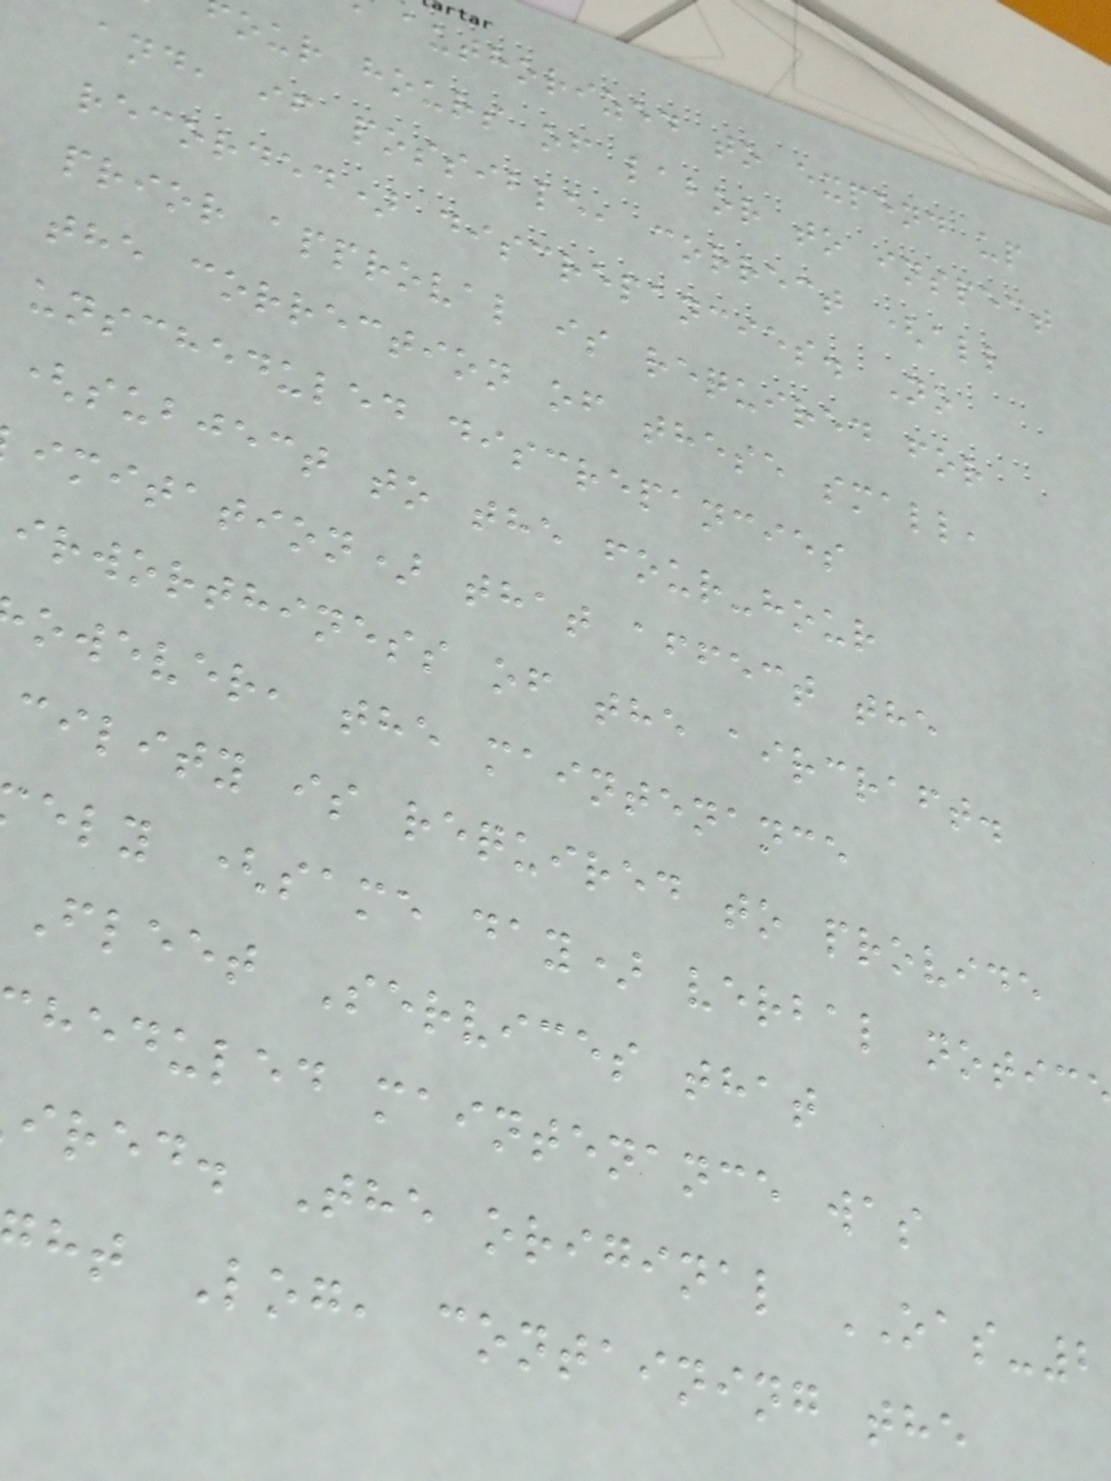authorized to expend up
our hours of labor to inspect
and, if possible, correct (all
recorded) discrepancies. No
prior approval is required for
the correction of these small,
unscheduled discrepancies
(subject to the four-hour
imitation) that affect the
irworthiness of the aircraft.
owever, the maintenance
cility is required to provide
ely (same day) verbal notic
Fleet Services that
heduled maintenance was
ired. The original OAS-2
ht Log, containing the
